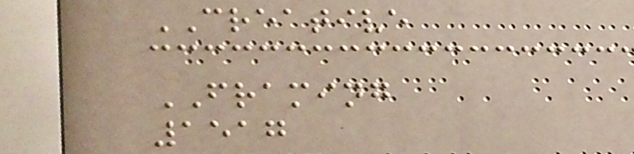CREATIVE
FRAMING
1517
